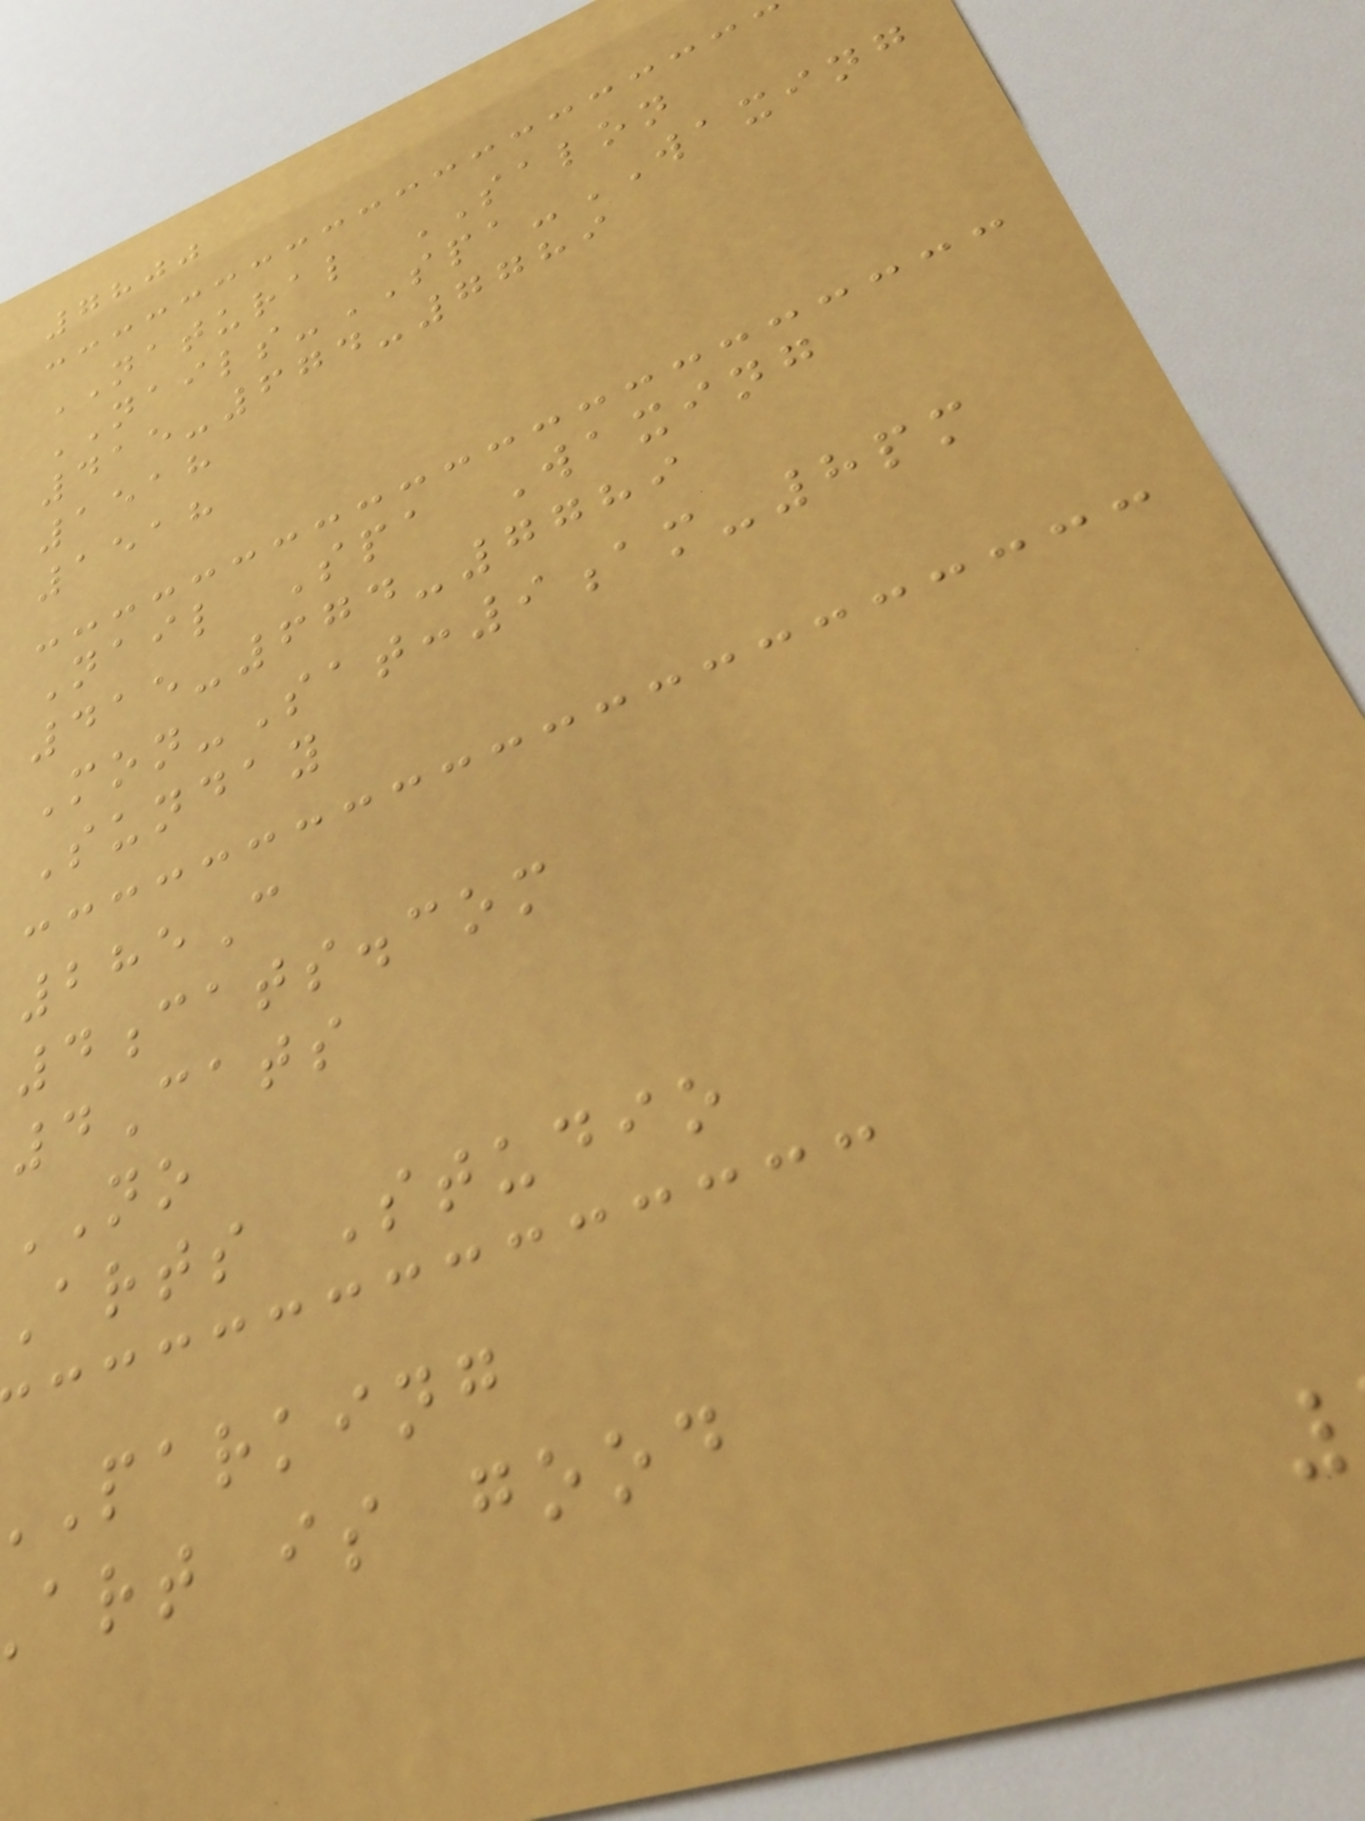7800
NATURAL SALON
NAILS-SPA-WAXING
415-674-7789
1518
1518
Nail Spa Waxing
415-674-7789
Mon-Sat:9am-8pm
Sunday
285C
4cats.com
4Cats
NO
Arts Studio
parking
art is good
